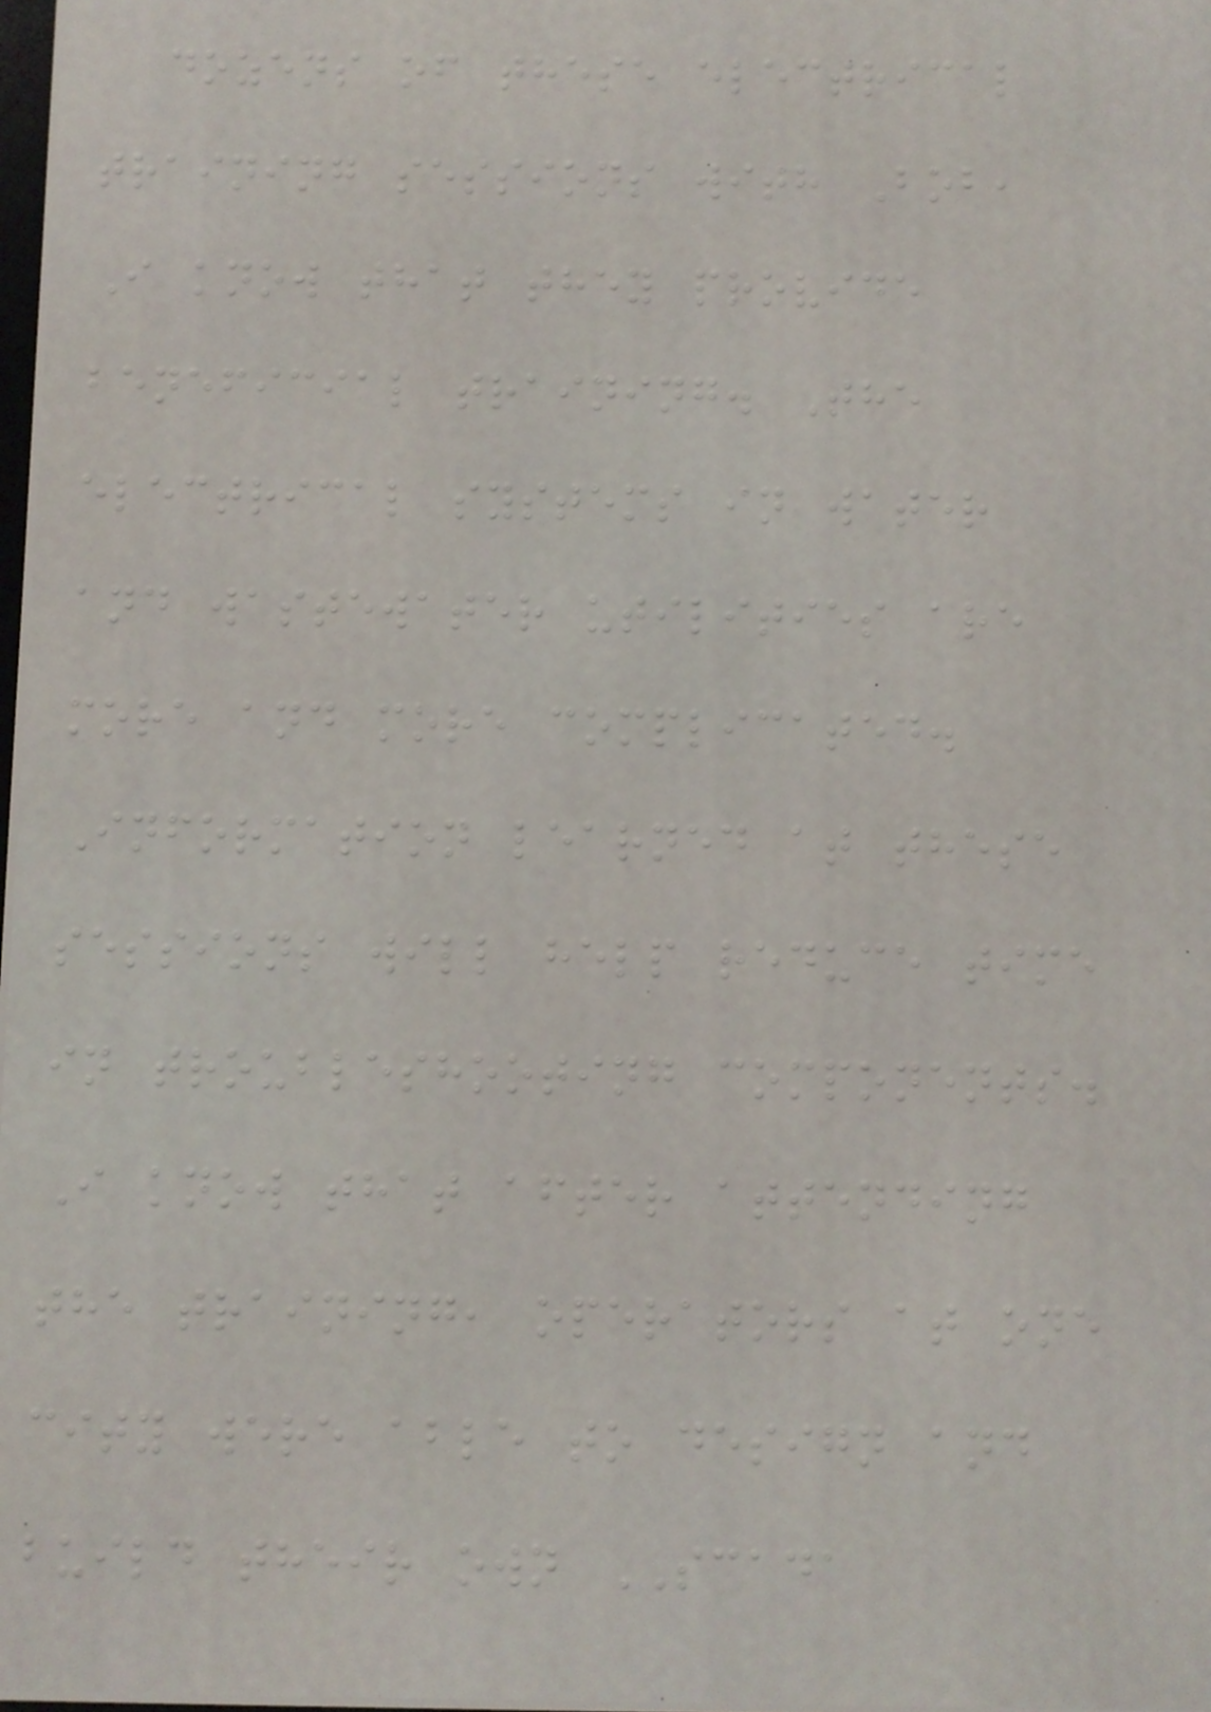dozens of these electrical
training sessions with Bob,
I know that they provide
beneficial training. The
electrical systems in water
and wastewater utilities are
more and more complicated.
Information learned at these
sessions will help reduce time
in troubleshooting components.
I know that after attending
the training, operators at one
city were able to design and
build their own SCADA
